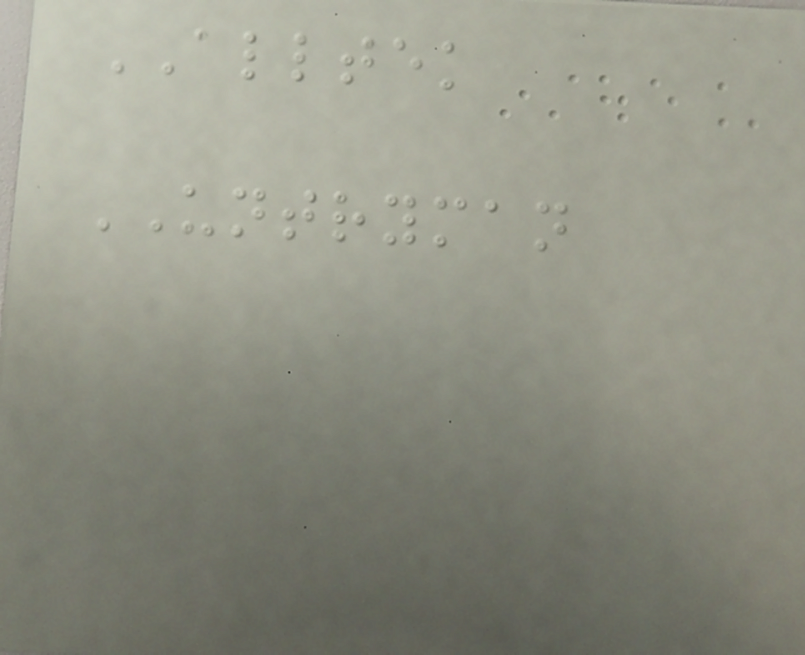ALLTEK
UNTRYMAN
